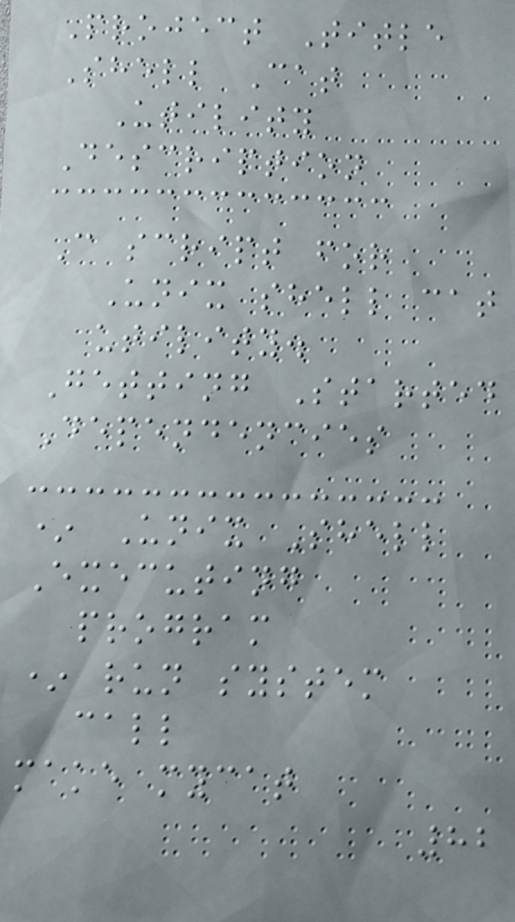Project Title
Shell Cat
Utility
Description
C script for
Unix shell cat
utility.
Getting Started
Dependencies
* Unix Shell
Executing
program
* run system
call
make mycat
82
